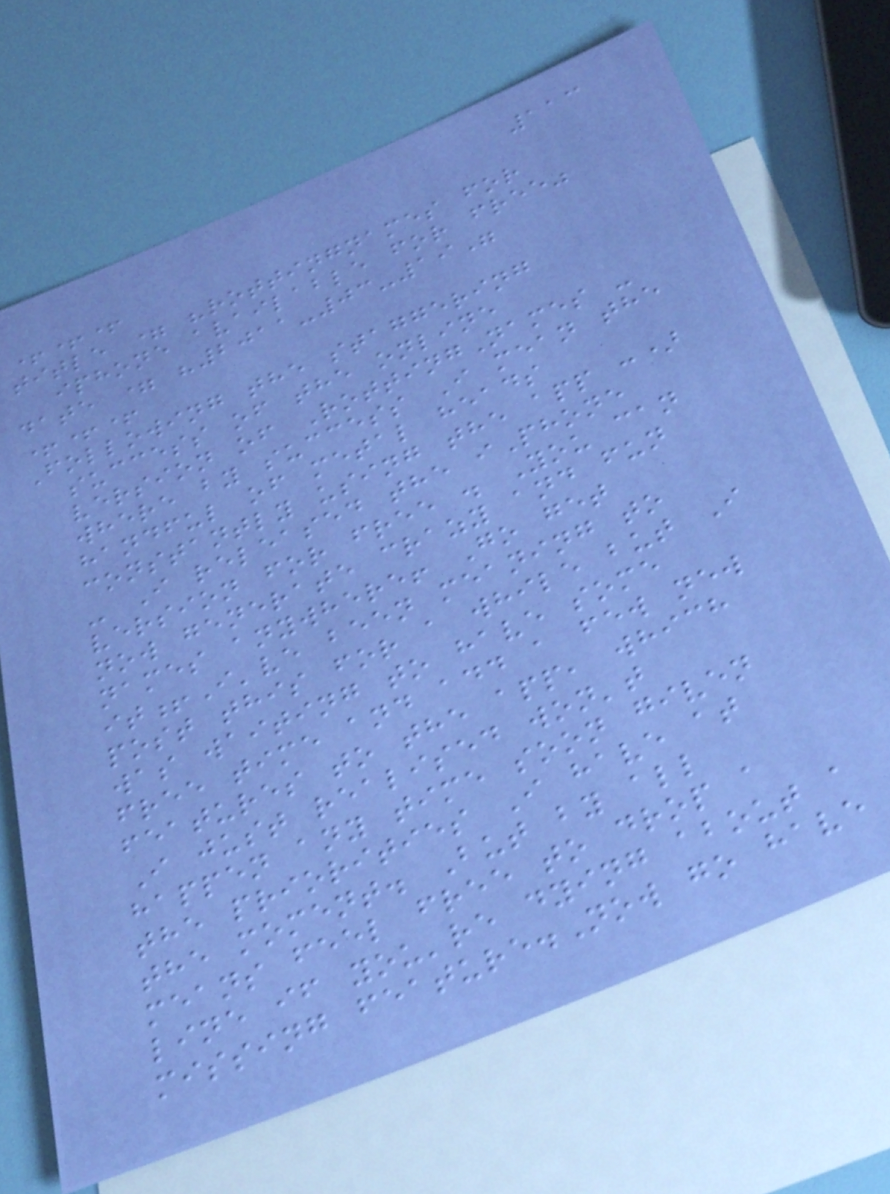113
+++
title = "rottingnames for
iphone available for free"
date = "2011-03-19"
+++
Following the staggering
success of the online
version of RottingNames -
where by success I mean the
handful of metal heads
constantly using the app :)
- I released the iPhone
version for free . You can
now generate crazy and fun
names anywhere! Go get
it!I've been meaning to
post this for a while but I
was waiting to have some
free time and add a few new
features to the app, which
I just realised won't
happen any time soon given
the priorities I have at
the moment. But by all
means feel free to drop a
line if you're dying about a
missing feature.Now go have
